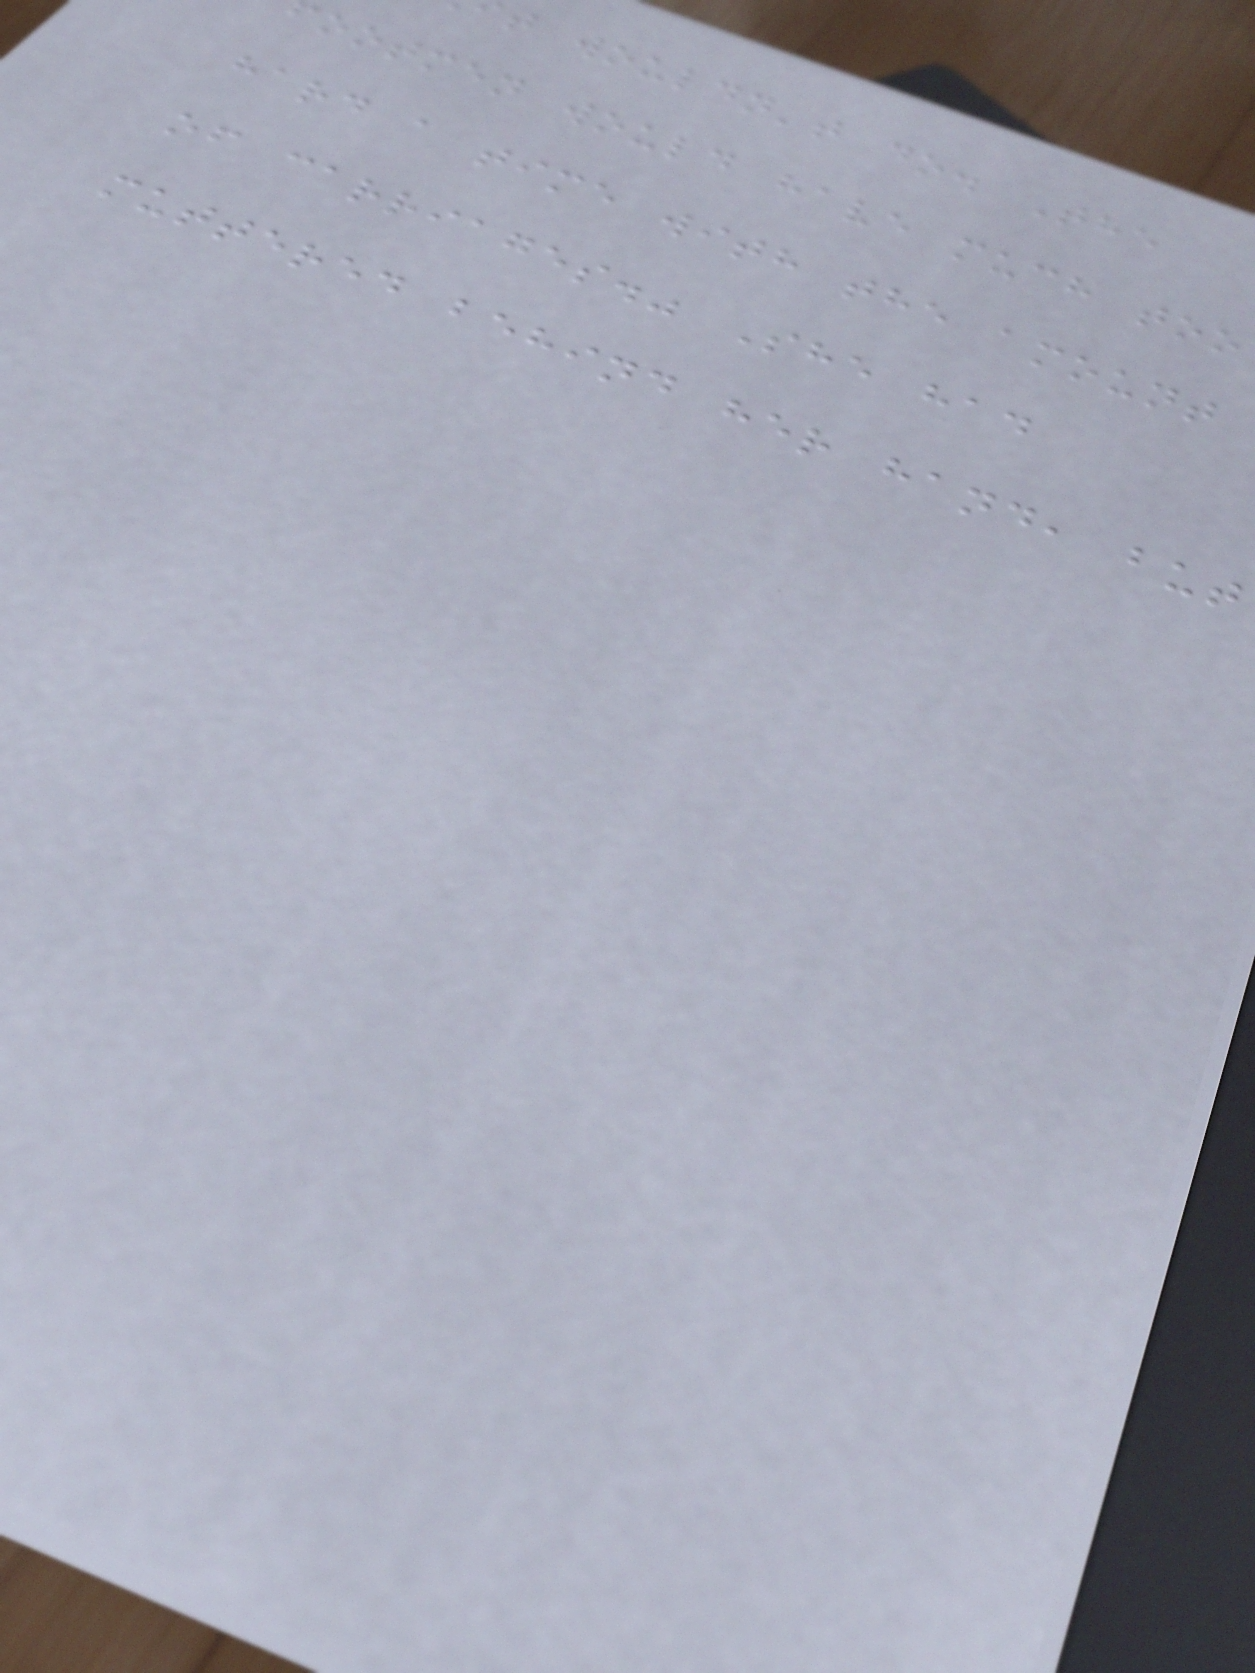t wouldn't do. The
ootmen would have much too
hard a time with the amount
of carriages." She had
muttered behind her hand, but
